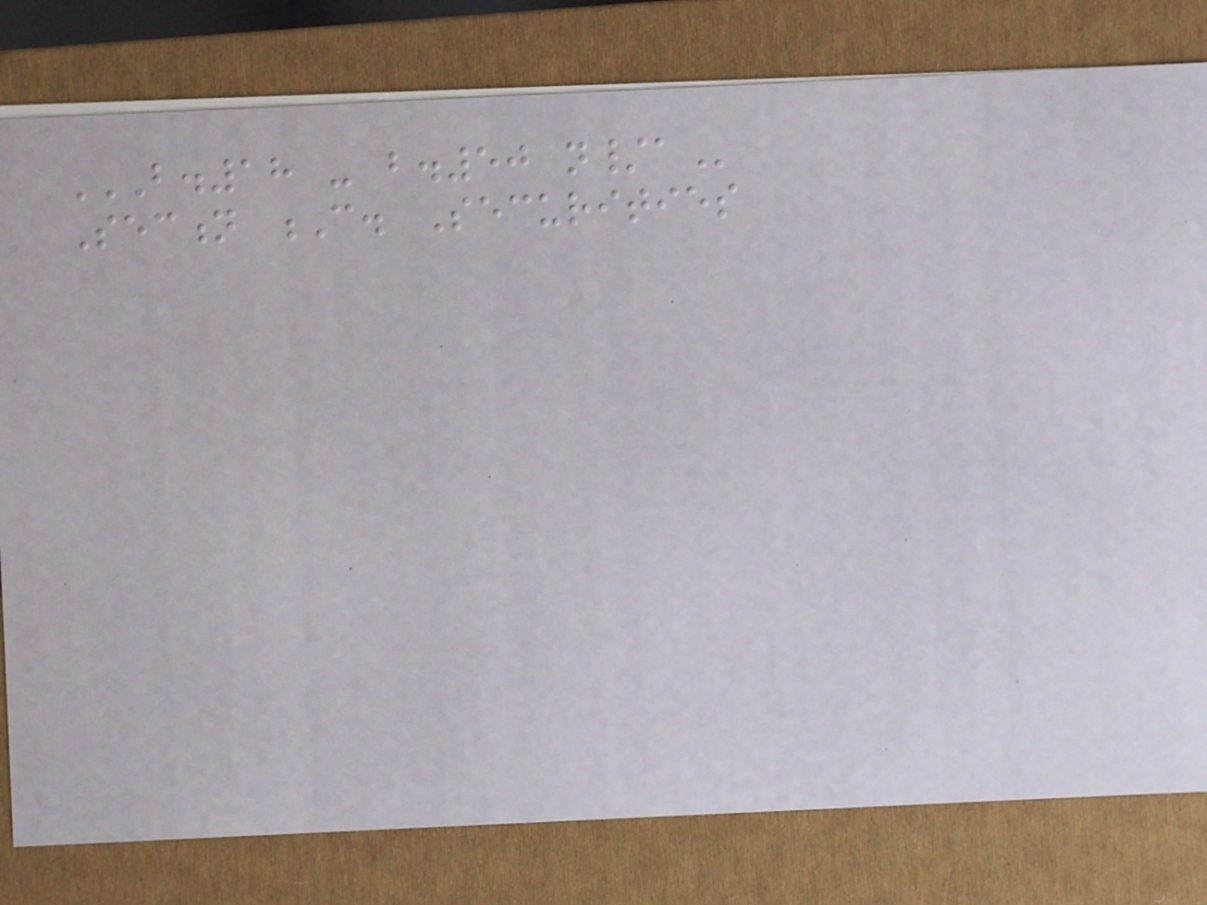B.18 - B.50 N/A
Section C. Securities
